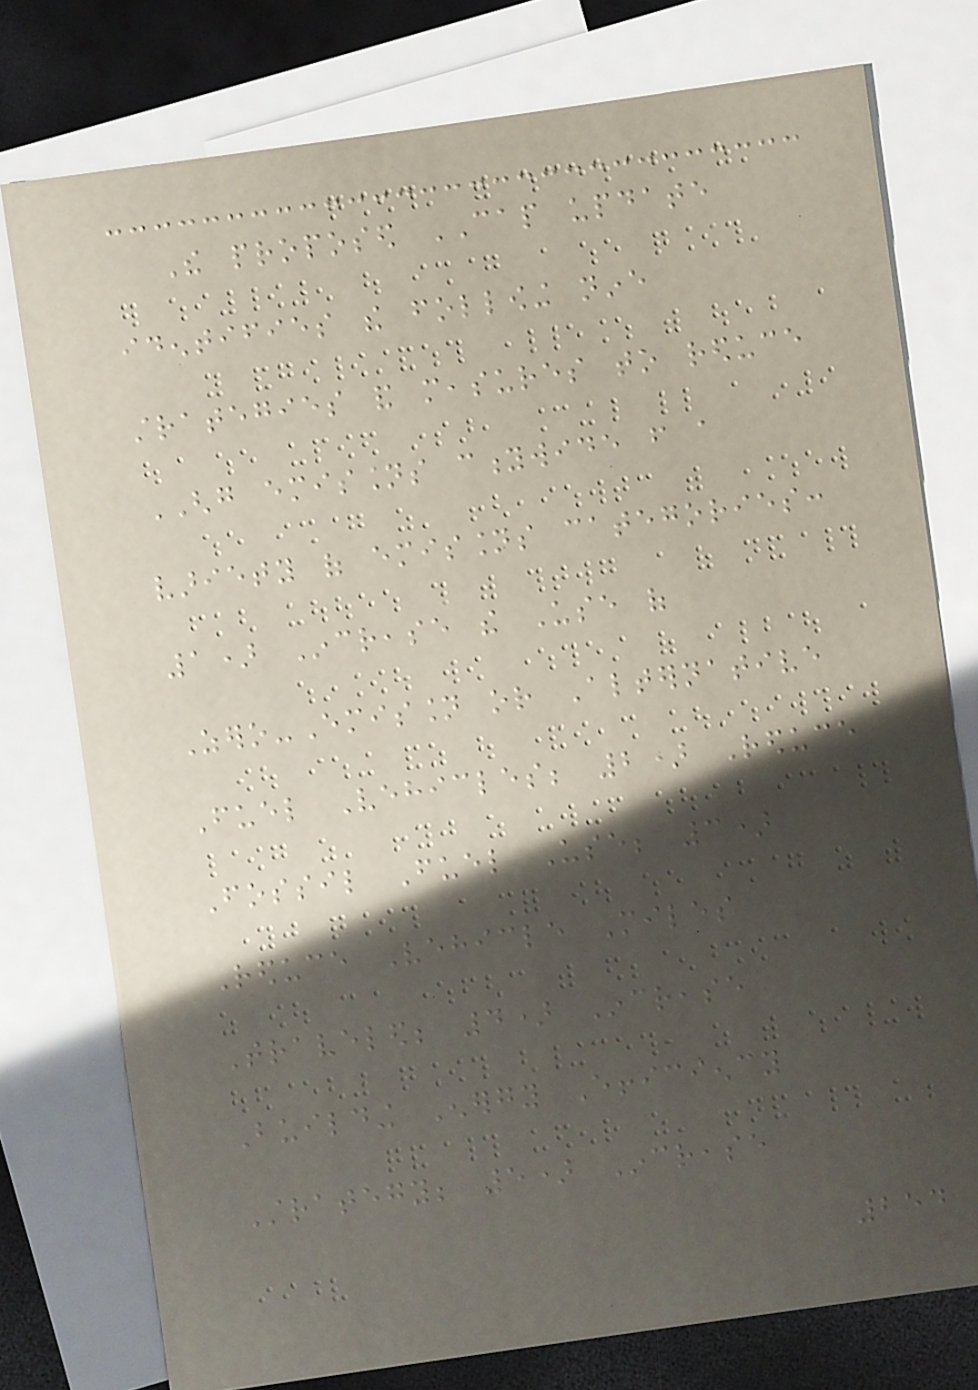The proposed CAP update
identifies the following nine
strategies and measures to reduce
GHG emissions citywide from a
variety of emissions categories:
1) Increase the Use of
Zero-Emission or Alternative
Fuel Vehicles; 2) Reduce
Fossil Fuel Use; 3)
Reduce Vehicle Miles
Traveled; 4) Increase
Building Energy Efficiency
Strategy; 5) Increase
254
